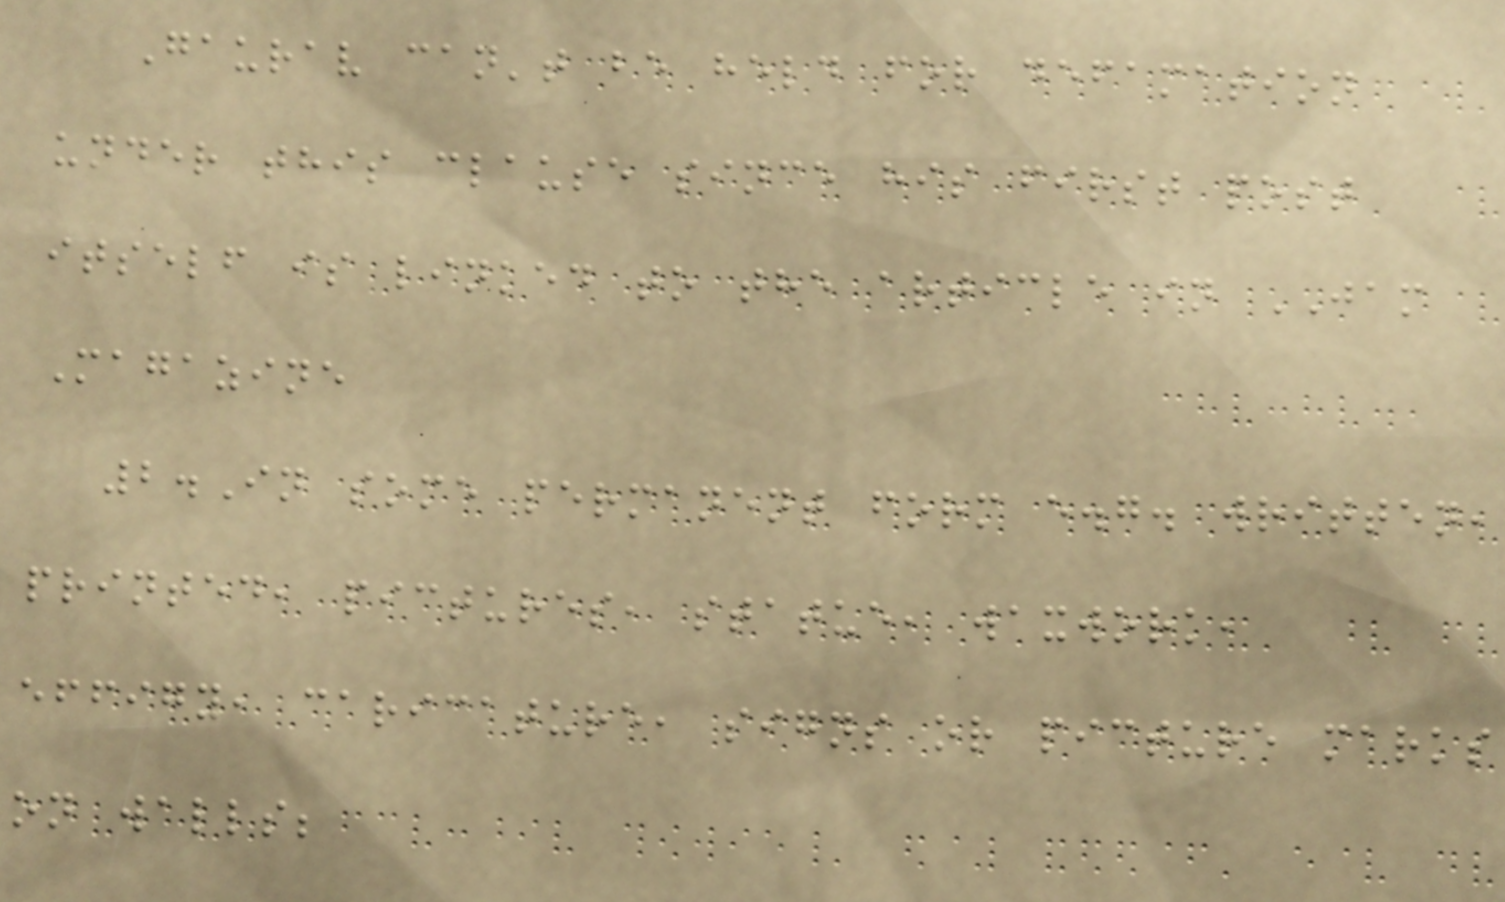Gaurav can't be held for defamation
under this clause since his first post
itself is linked to the article in JAM
Magazine
2.In some permanent form e.g. written,
printed, pictures, statue, waxwork,
effigy, caricature, signs or picture marks
on walls;
